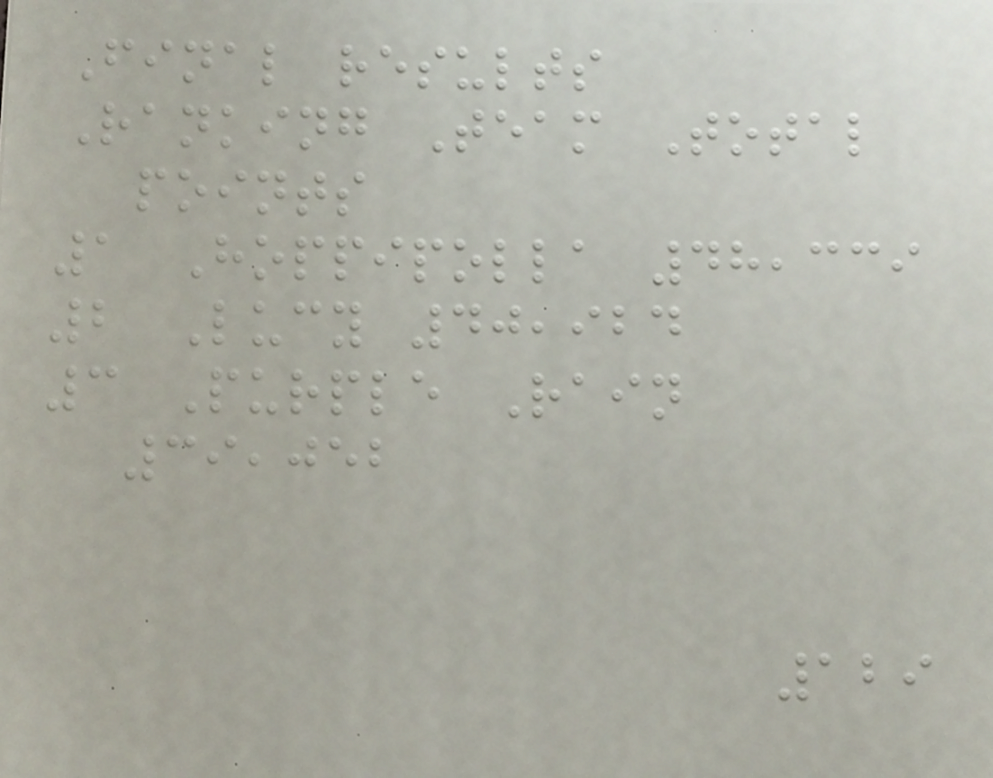Final results
Ranking Team Total
points
1 Hoppipolla 48,339
2 Lucy 40,924
3 Purple Rain
39,052
129
